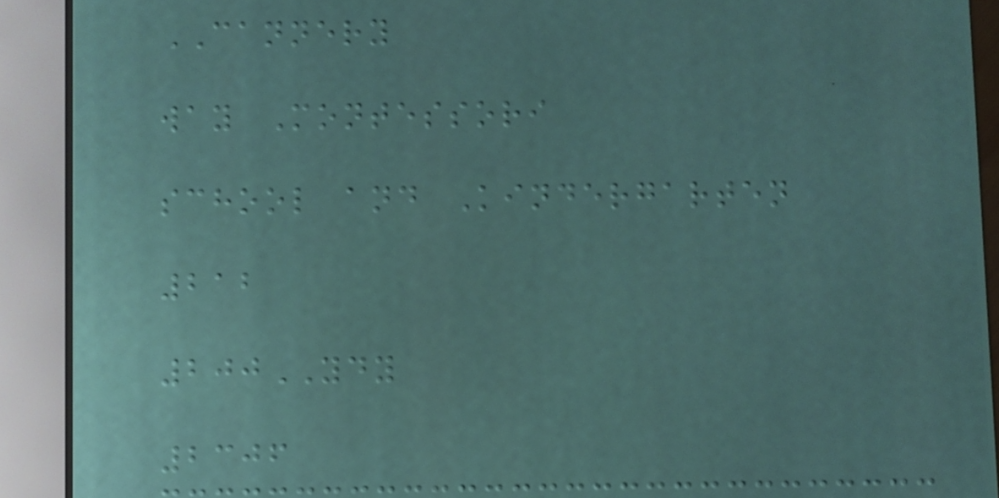CANNERY
way Montessori
school and Kindergarten
212
200YDY
2306
